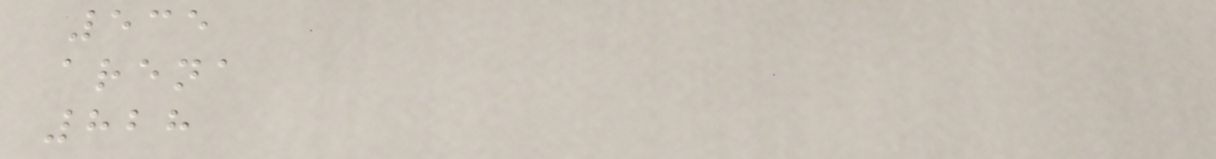535
arena
828
